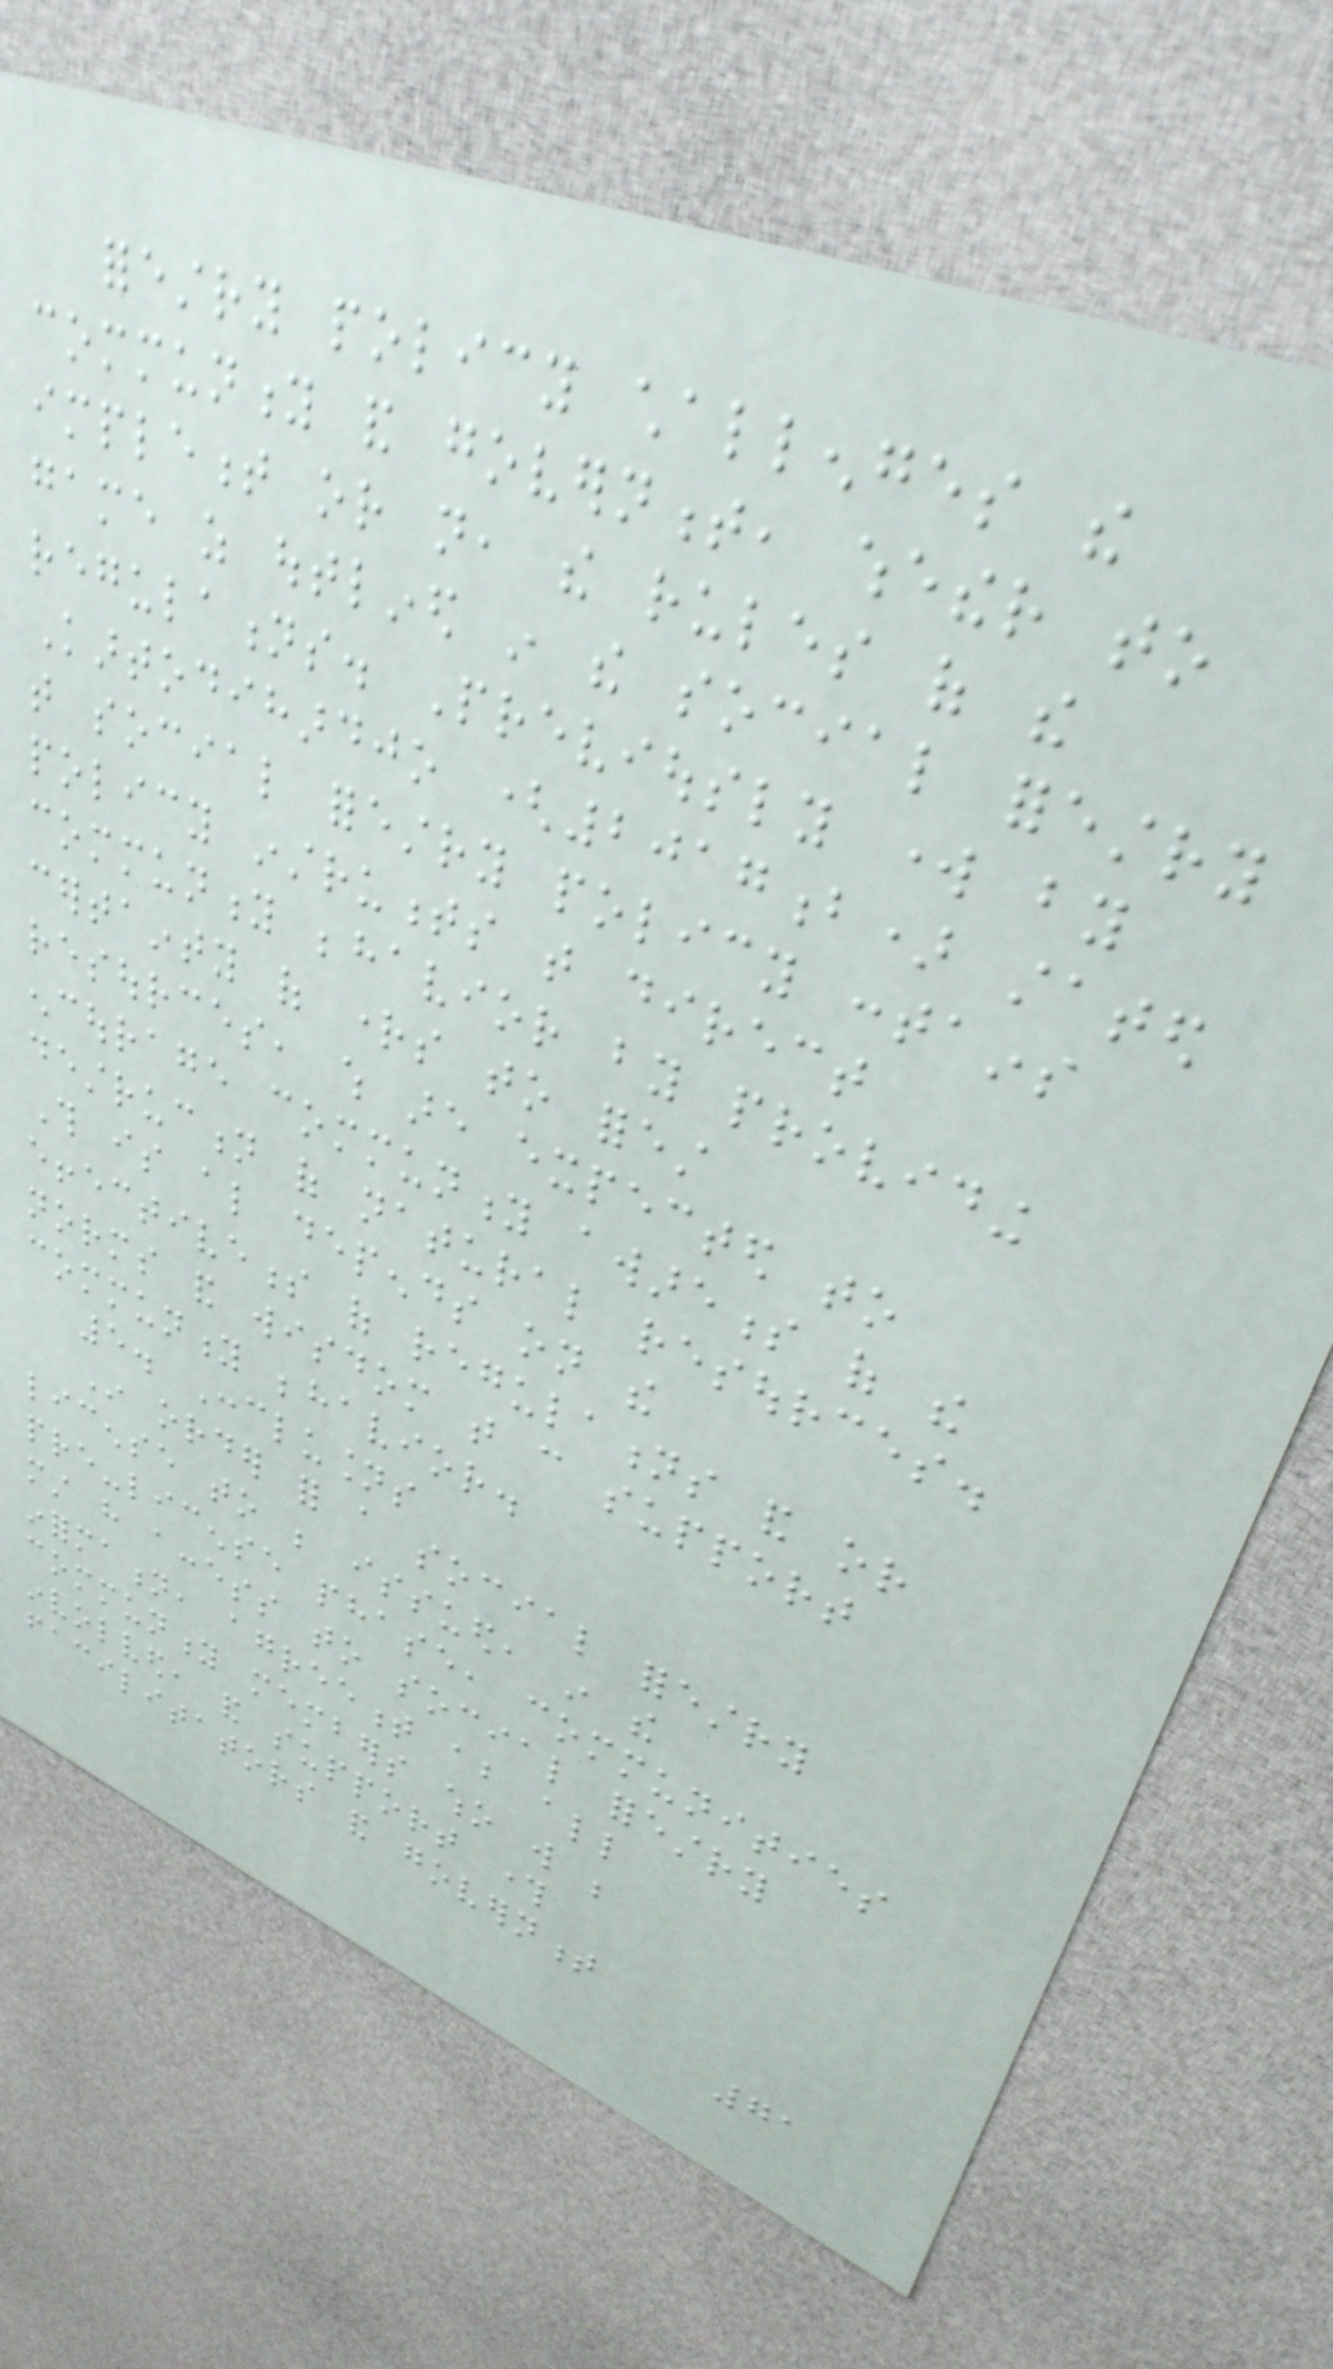forestry policy challenges the
community and government, whether to
implement or not, the rules of the
game as outlined in the social forestry
regulations. Previously work by
Kartodihardjo (2017b) stated
that social forestry policy contains
policy instruments that direct
community behavior by providing
certainty of rights to forest
resources, which are expected to
encourage community awareness of the
destruction of natural resources.
This is also depends on the
effectiveness of regulations and or
norms and wisdom that can support
community behavior.
5. Conclusions
In order for a social forestry
license to be issued, in the
pre-license phase, communities
must have access to social forestry
information, agreement about all
community members who will be
involved, and support through
facilitators and government
71
